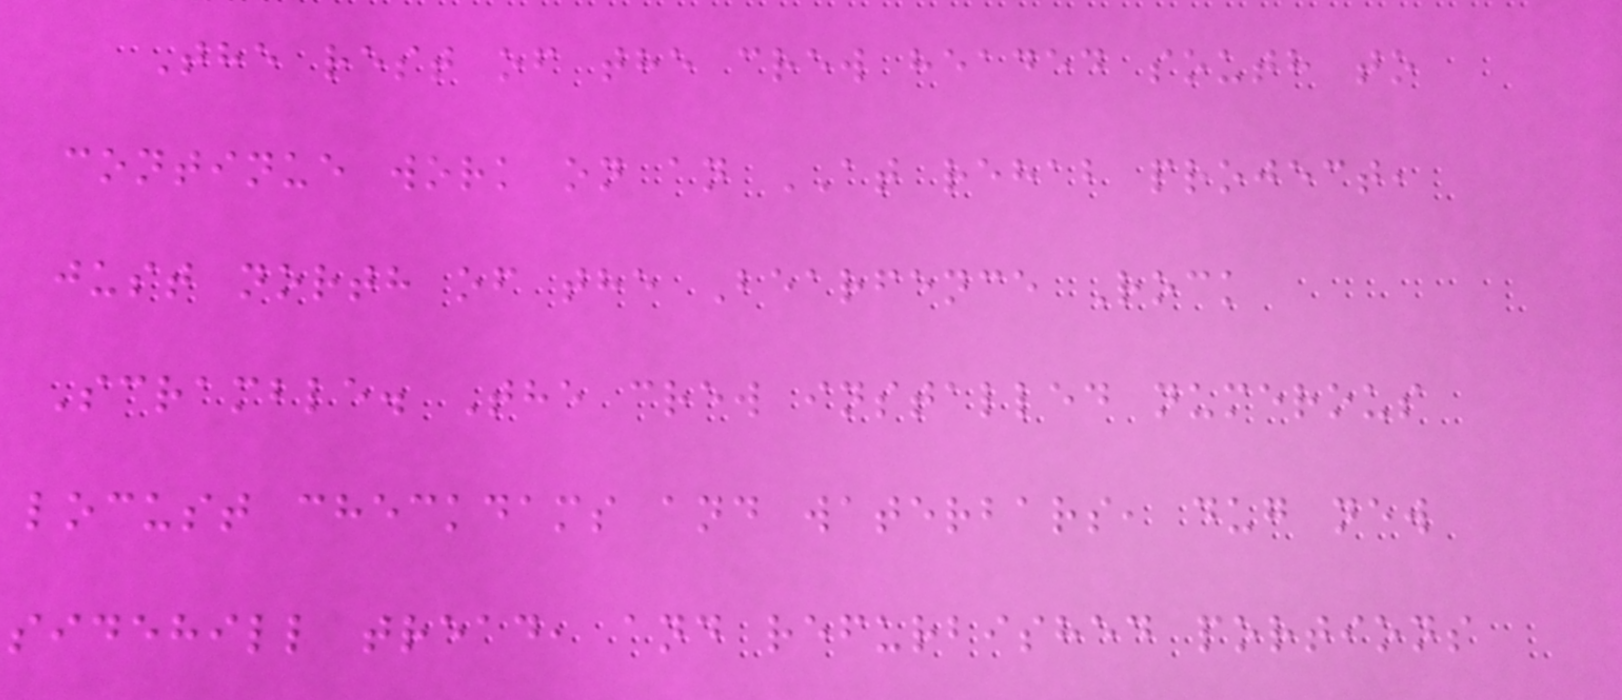The rest of the crew headed south to
continue work on an AT rehab project,
just north of the Bearfence Rock
Scramble. The crew installed numerous
locust checkdams and waterbars, dug new
sidehill tread, and refurbished portions
